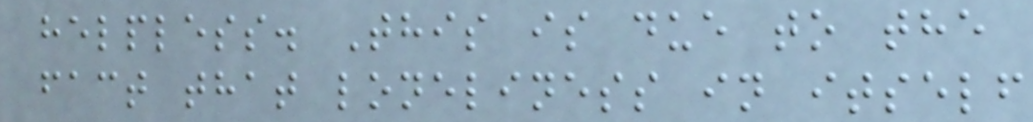helpless. This is due to the
fact that loneliness in itself
